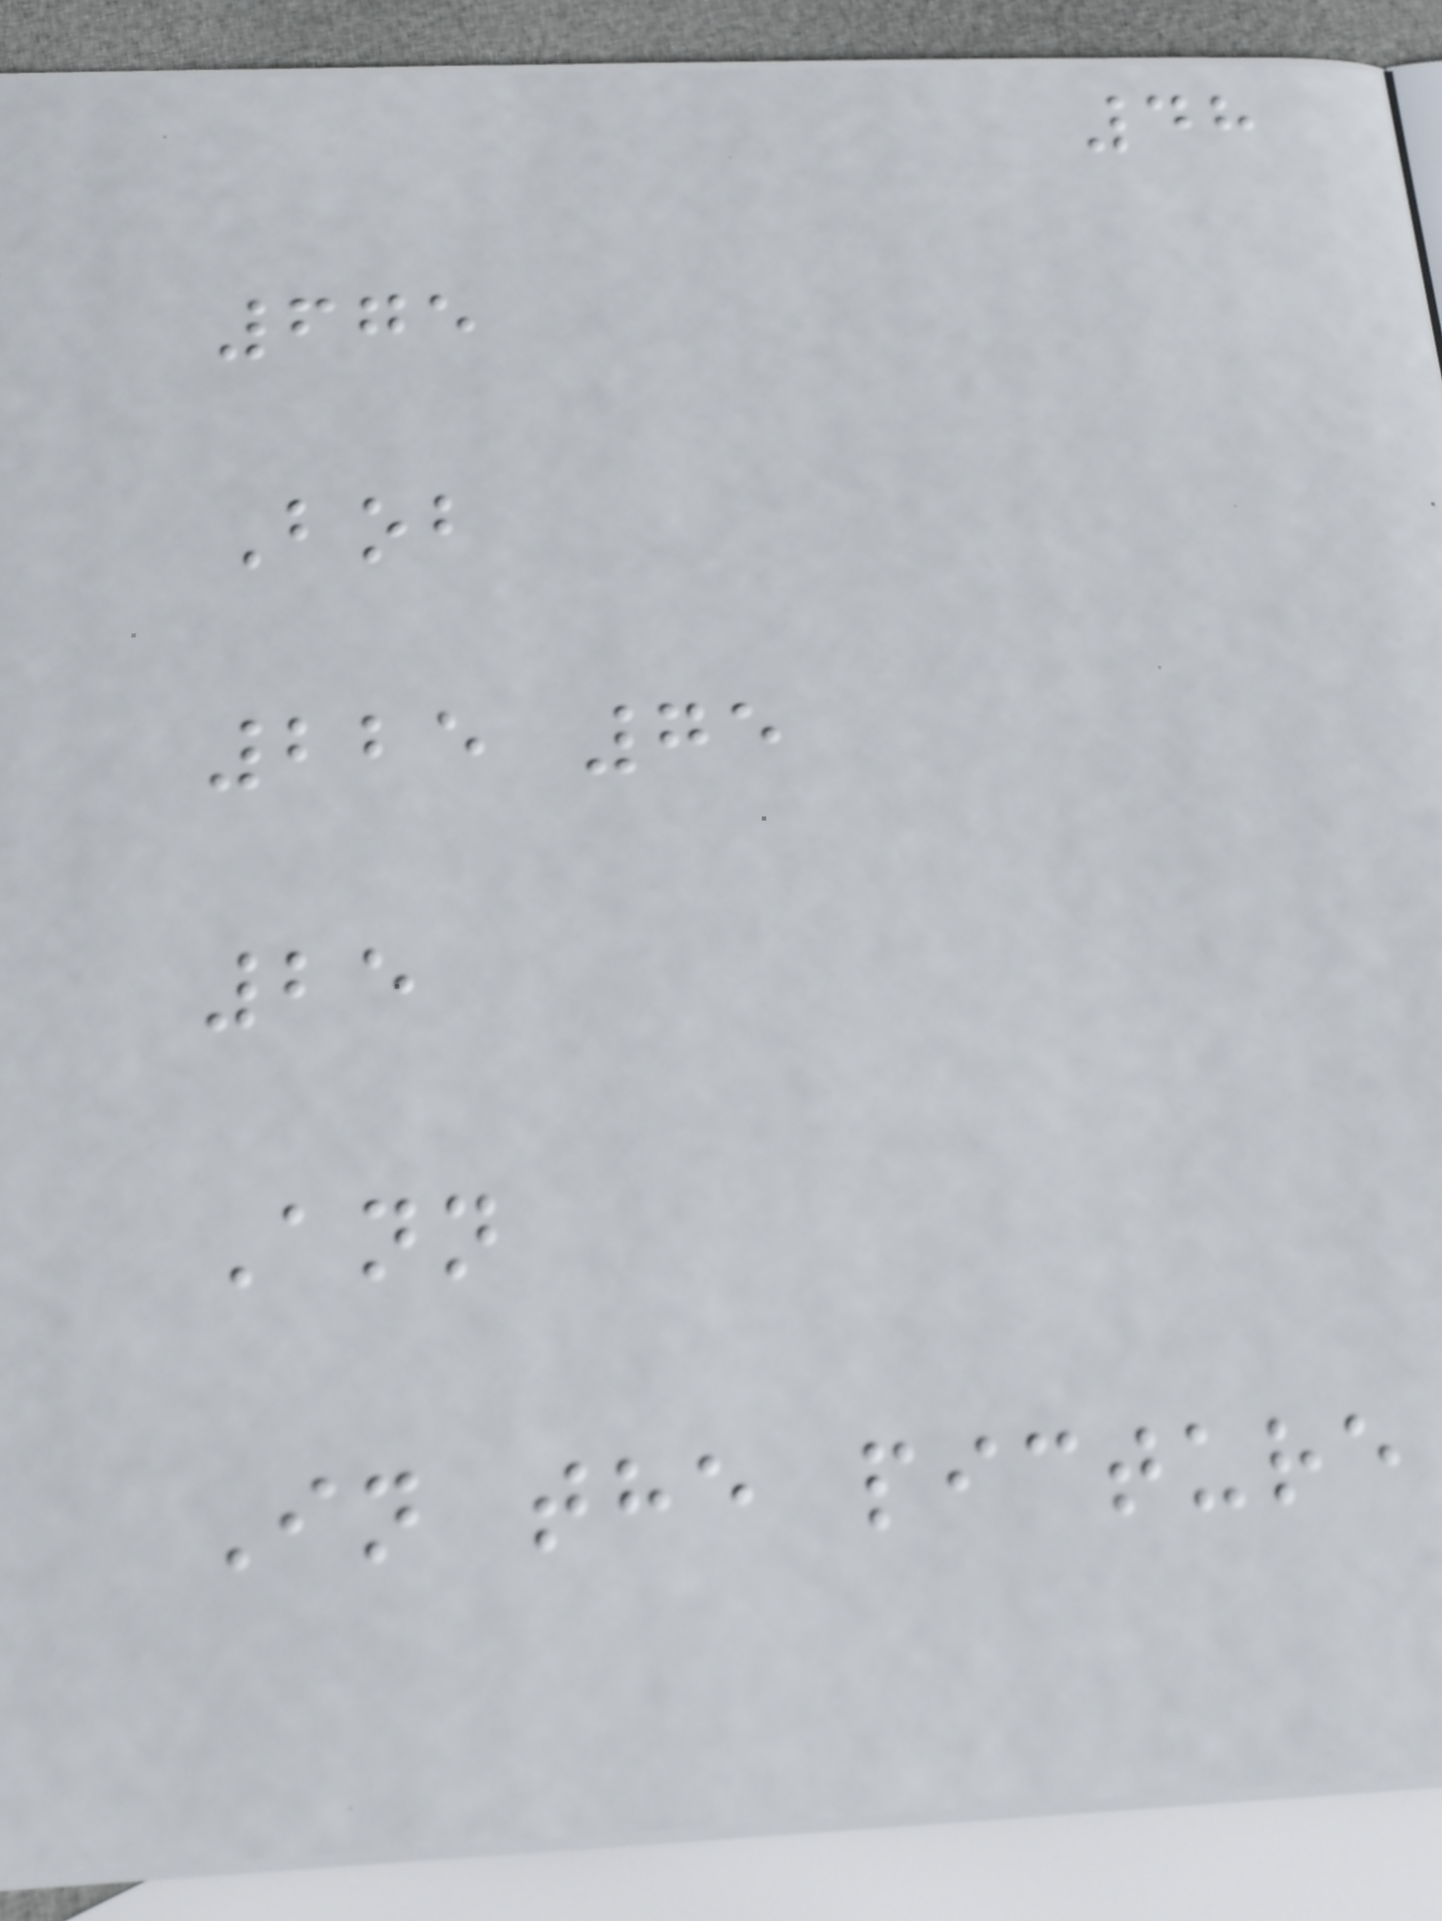48
675
Bob
225 75
25
Ann
In the picture
